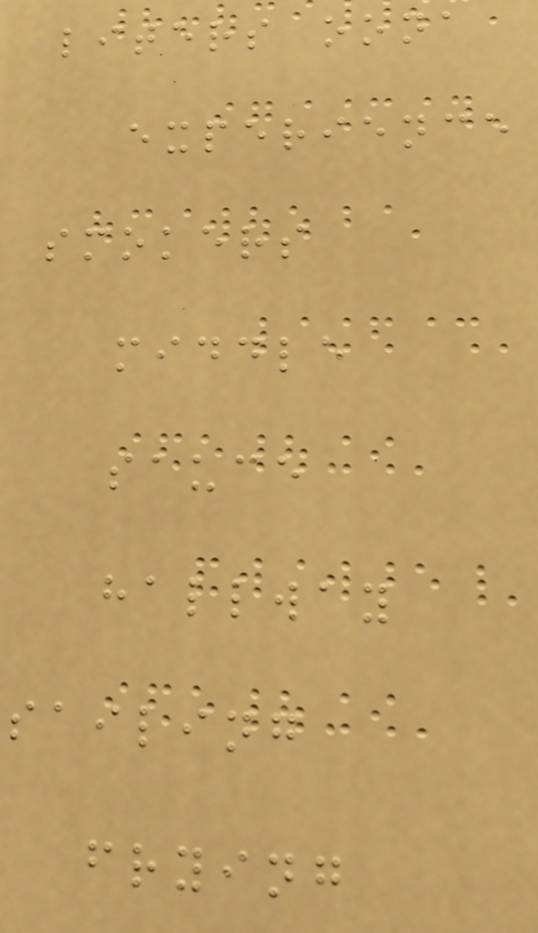liters oona
experience
smokers
middle
sauce
hallway
sailing
frying
